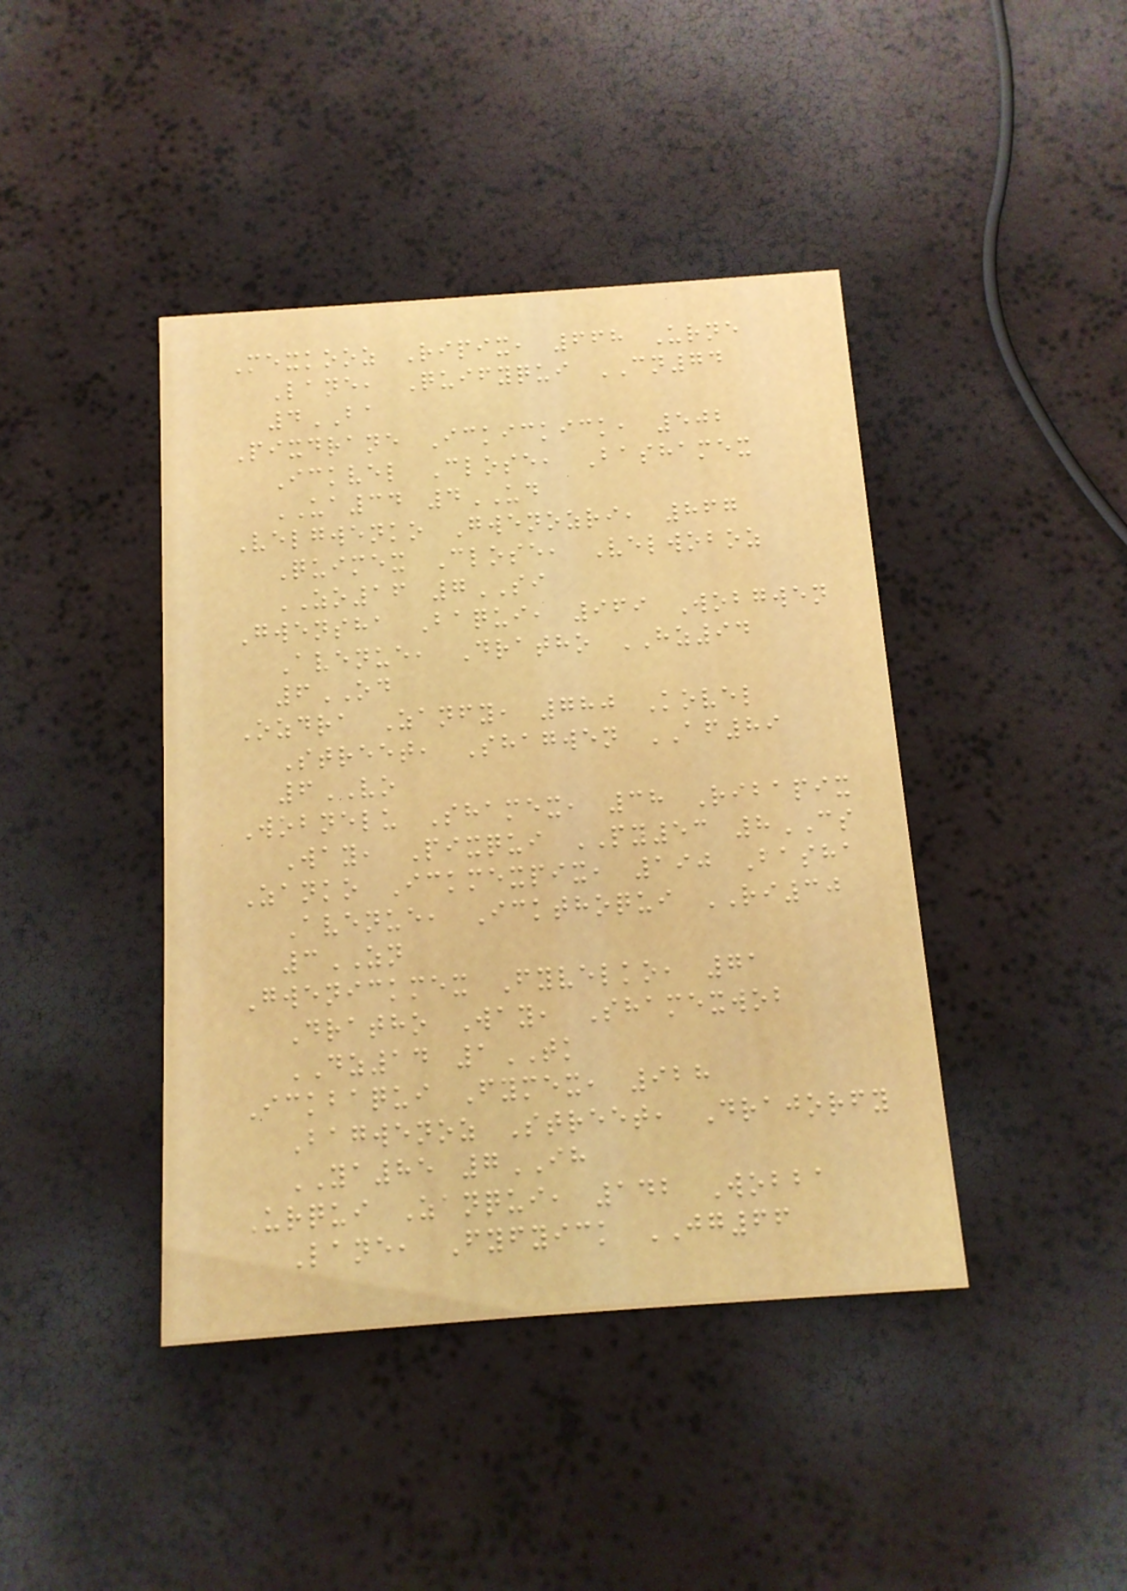Mexkooz Ripix, 668 Urne
Lane, Quifyqui CN74
4BA
Pixdrane Ickickick, 502
Ickvel Close, Bashamex
UA34 4UD
Velgwenko Gwenozri, 867
Quimex Close, Velwoboz
ZO16 7SI
Gwensha Baqui, 969 Wobgwen
Avenue, Dratho HZ94
6OD
Ozdra Zanfy, 780 Kovel
Street, Shagwen AF89
6VO
Wobnelu Shamex, 38 Ribapix
Way, Pixqui PY53 8CS
Zanko Ickmexpix, 190 Basha
Avenue, Ickthoqui RI30
3ZN
Gwenickmex Fyvelko, 71
Dratho Way, Shamexwob
DZ14 1TK
Ickbaqui Fymex, 928
Bagwenoz Street, Drajorfy
YA85 7IH
Urqui Zanqui, 142 Wobba
Lane, Fyfyick JG66
